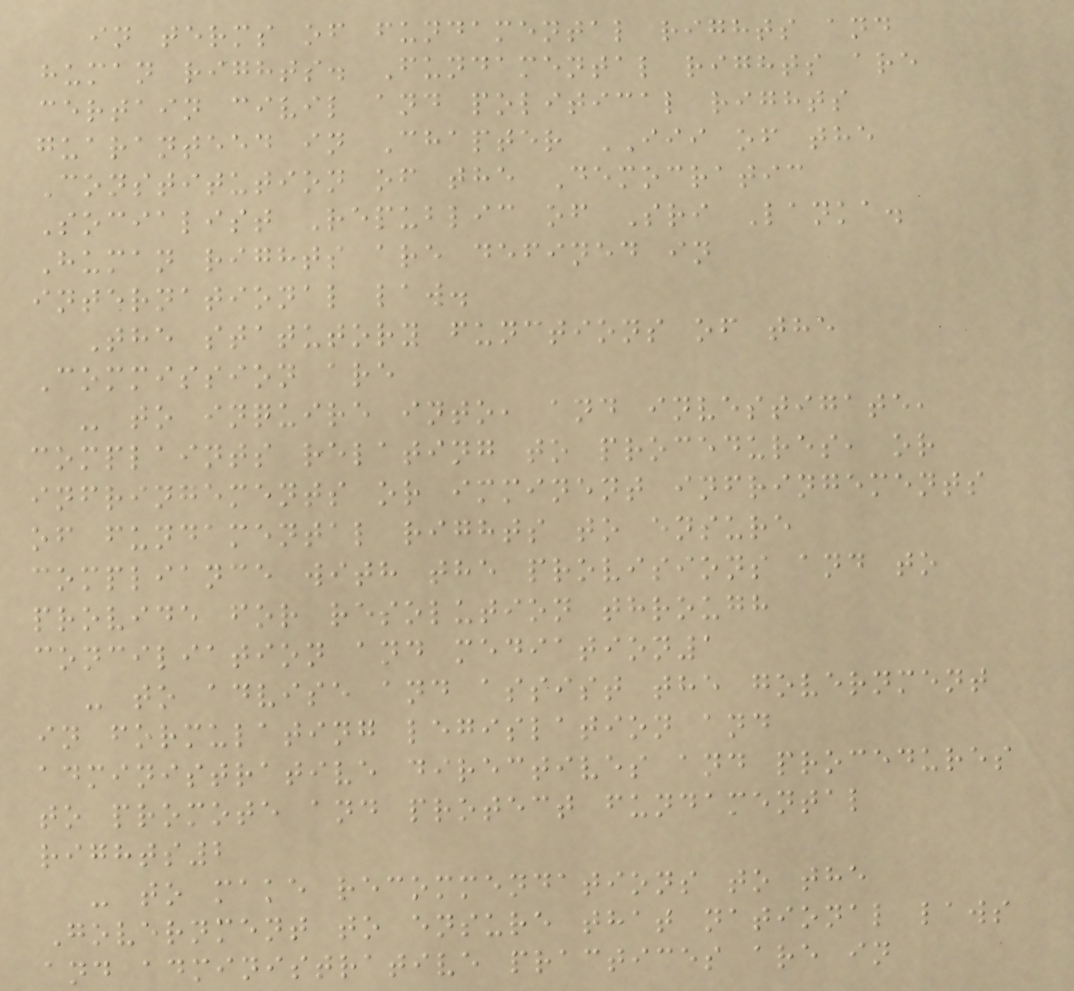in terms of fundamental rights and
human rights. Fundamental rights are
certain civil and political rights
guaranteed in Chapter III of the
Constitution of the Democratic
Socialist Republic of Sri Lanka.
Human rights are defined in
international law.
The statutory functions of the
Commission are
- to inquire into, and investigate,
complaints relating to procedures, or
infringements or imminent infringements
of fundamental rights to ensure
compliance with the provisions and to
provide for resolution through
conciliation and mediation1
- to advise and assist the government
in formulating legislation and
administrative directives and procedures
to promote and protect fundamental
rights2
- to make recommendations to the
Government to ensure that national laws
and administrative practices are in
